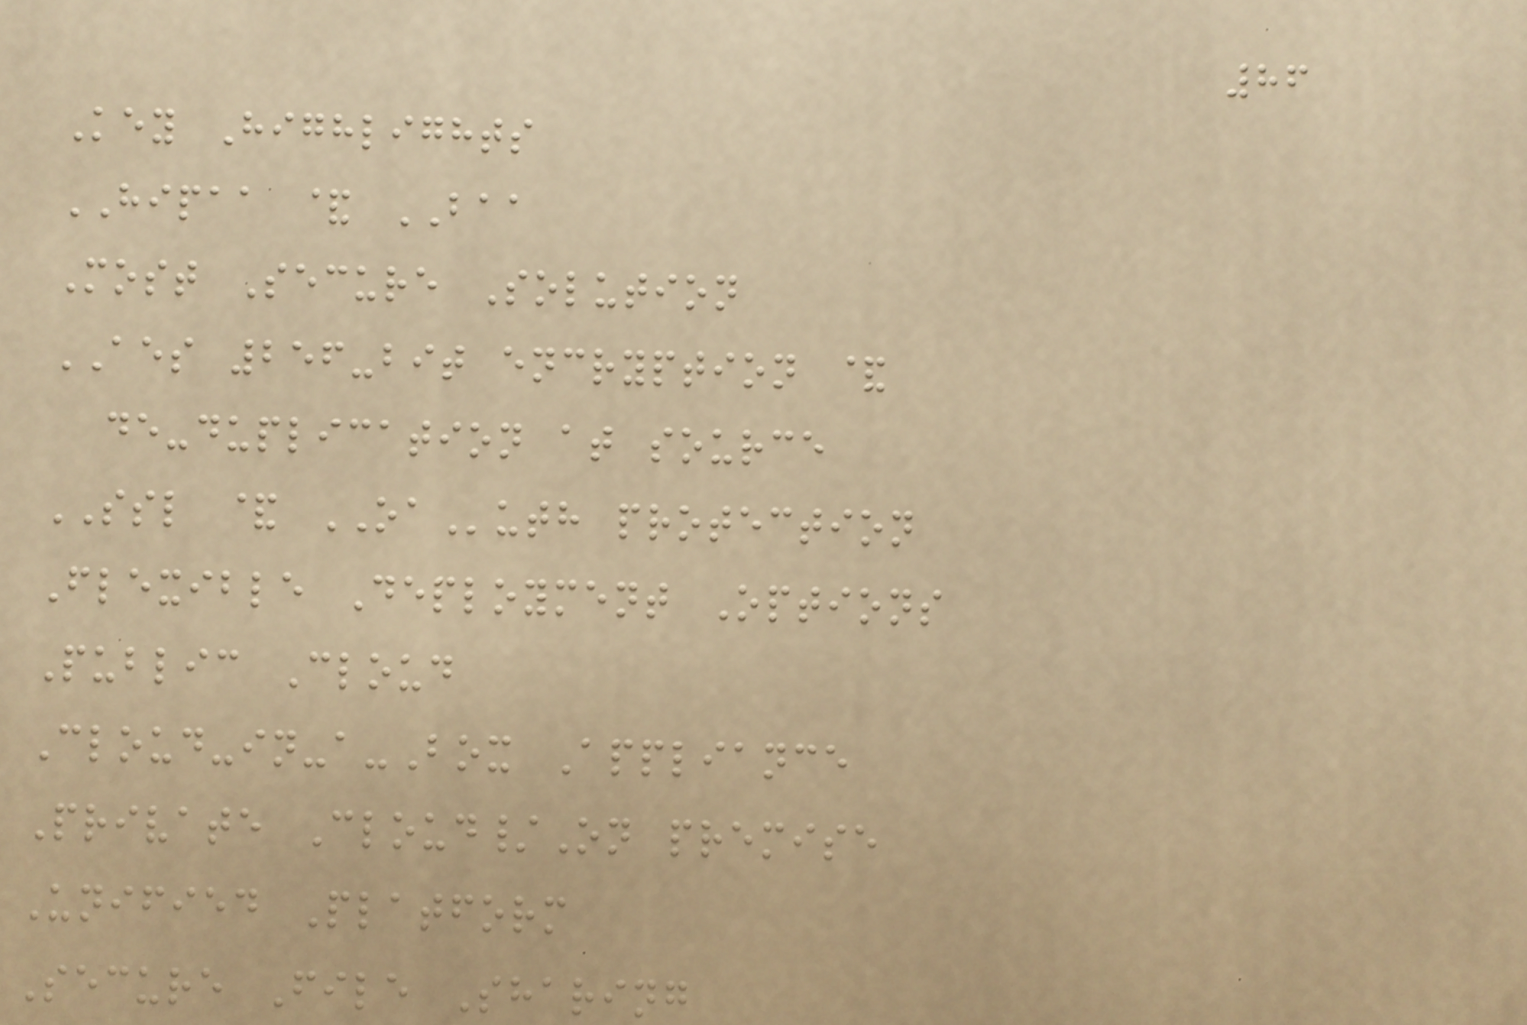86
Key Highlights
HIPAA & BAA
Most Secure Solution
AES 256-bit encryption &
de-duplication at source
SSL & OAuth protection
Flexible Deployment Options
Public Cloud
Cloud-in-a-Box Appliance
Private Cloud/On premise
Unified Platform
Secure File Sharing
